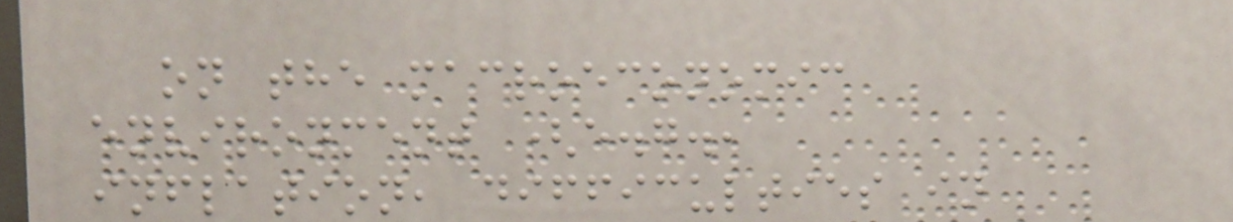on the macroeconomic
environment (e.g.,
inflation, difficulties in
